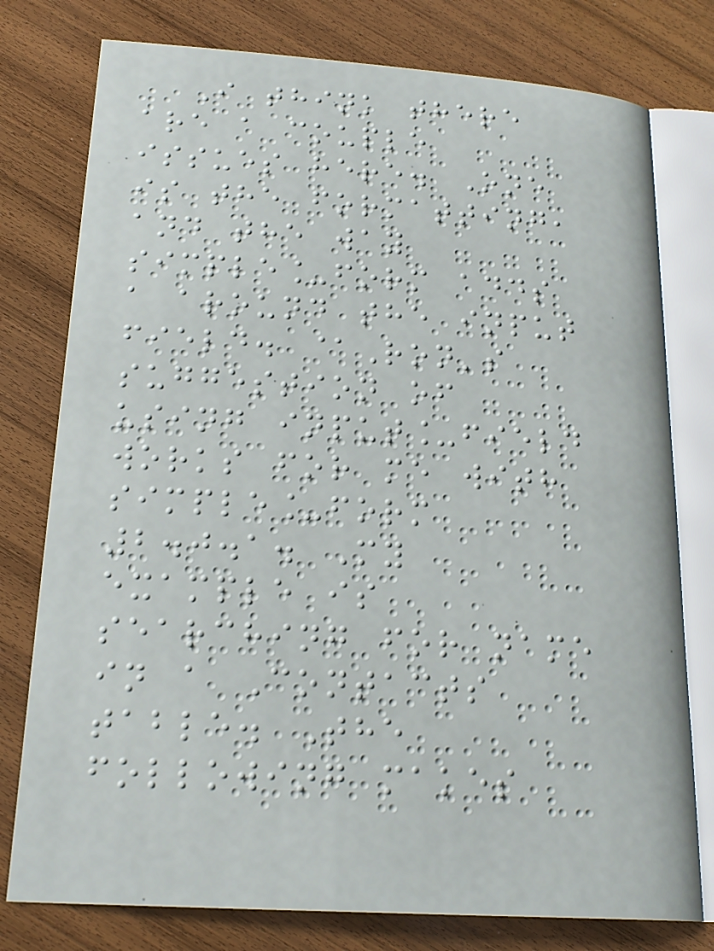I think there
are a couple
issues here. One
is the formatting,
and the way
simple_form adds
a around the input
field. @Ron's
suggestion of
using input_field
works for me with
simple_form
2.0.1. My
example is
searching for name
in a Contacts
table. The
following makes
